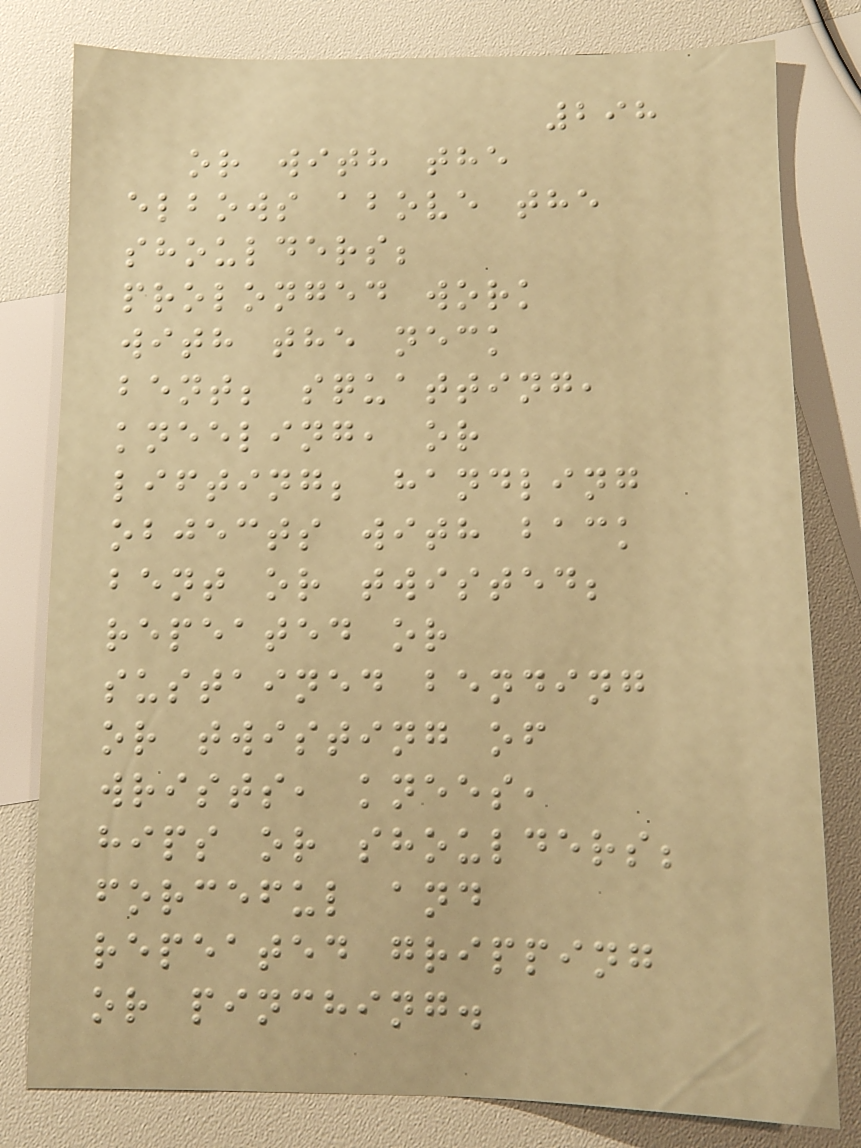298
or with the
elbows above the
shoulders;
prolonged work
with the neck
bent; squatting,
kneeling, or
lifting; handling
objects with back
bent or twisted;
repeated or
sustained bending
or twisting of
wrists, knees,
hips or shoulders;
forceful and
repeated gripping
or pinching.
